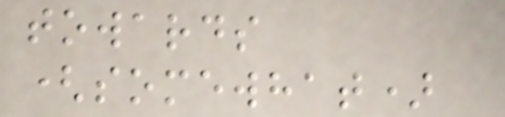towards
(somewhat)
